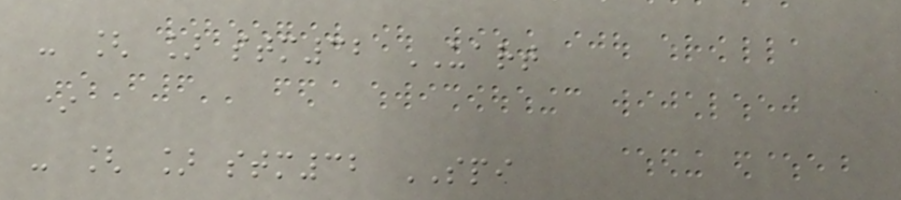- [ ] stm32 UART
*
- [ ] stm32 SPI
